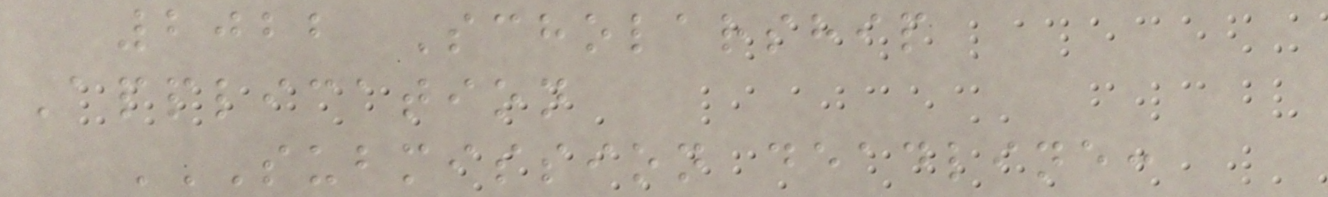2022 Scholarship
Application
SUBMISSION DEADLINE:
